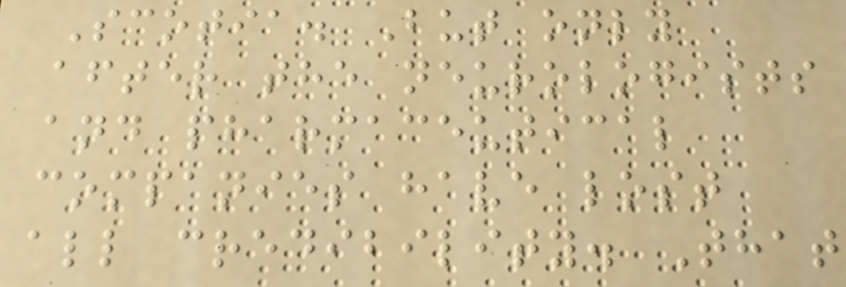Scotia. But only
after the neurologists
and pharmaceutical
companies have lost
all credibility. That
